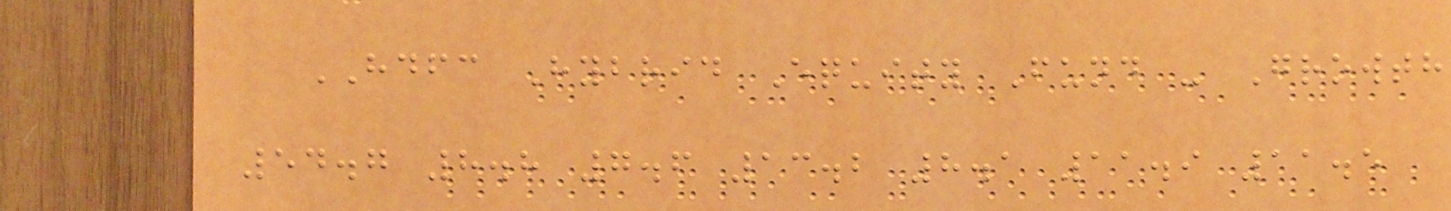HDFC Hybrid Equity Fund - Growth
54.7 8.8 7.6 13.2 8.1 11.9 11.5
